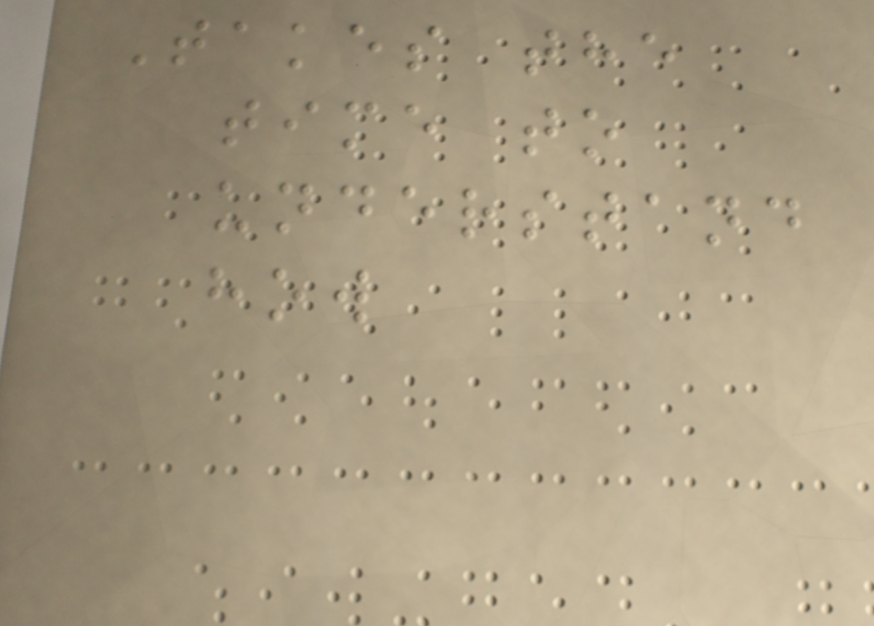Takes the
time to
understand
how
